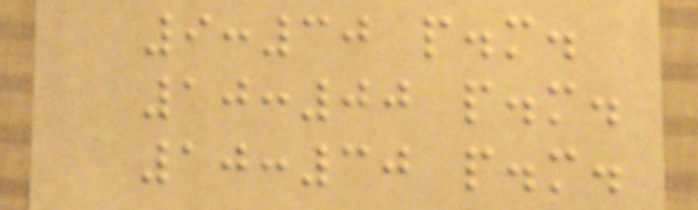9:30 p.m.
10:00 p.m.
10:30 p.m.
